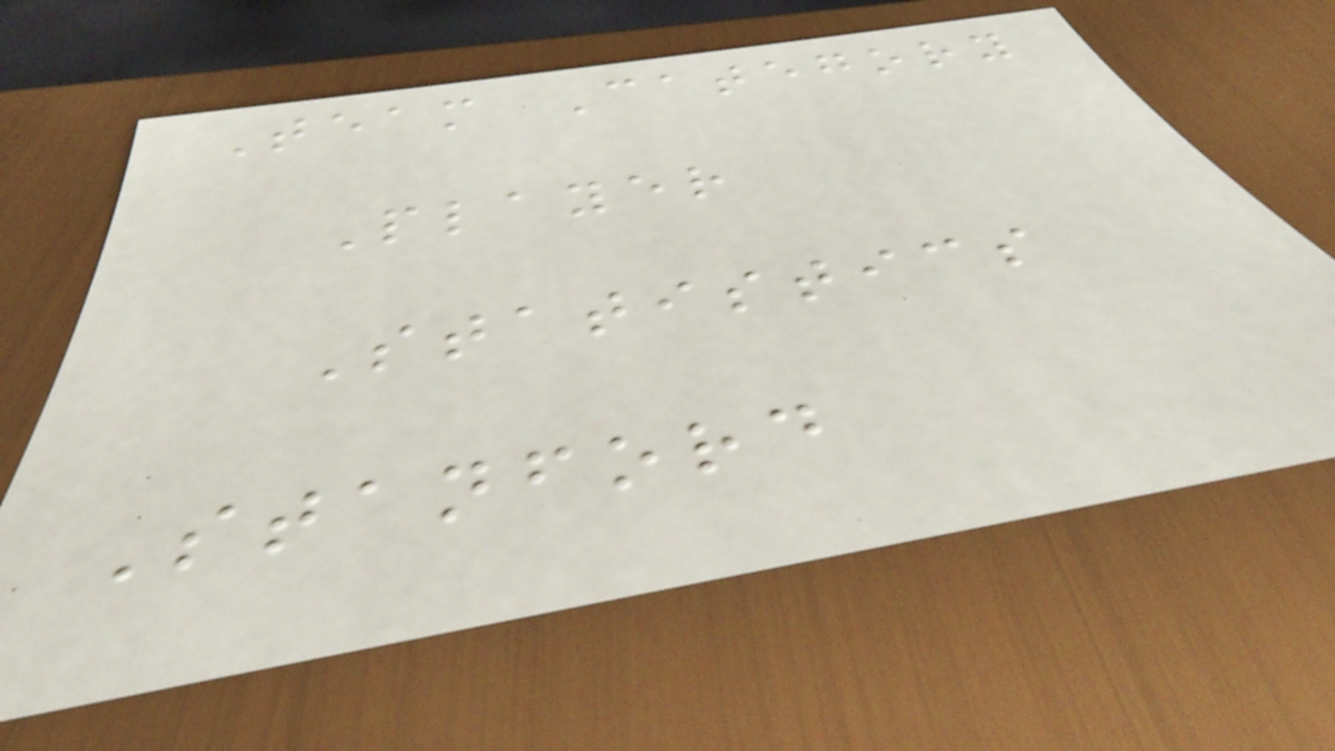Team Category
Player
Statistics
Stanford
